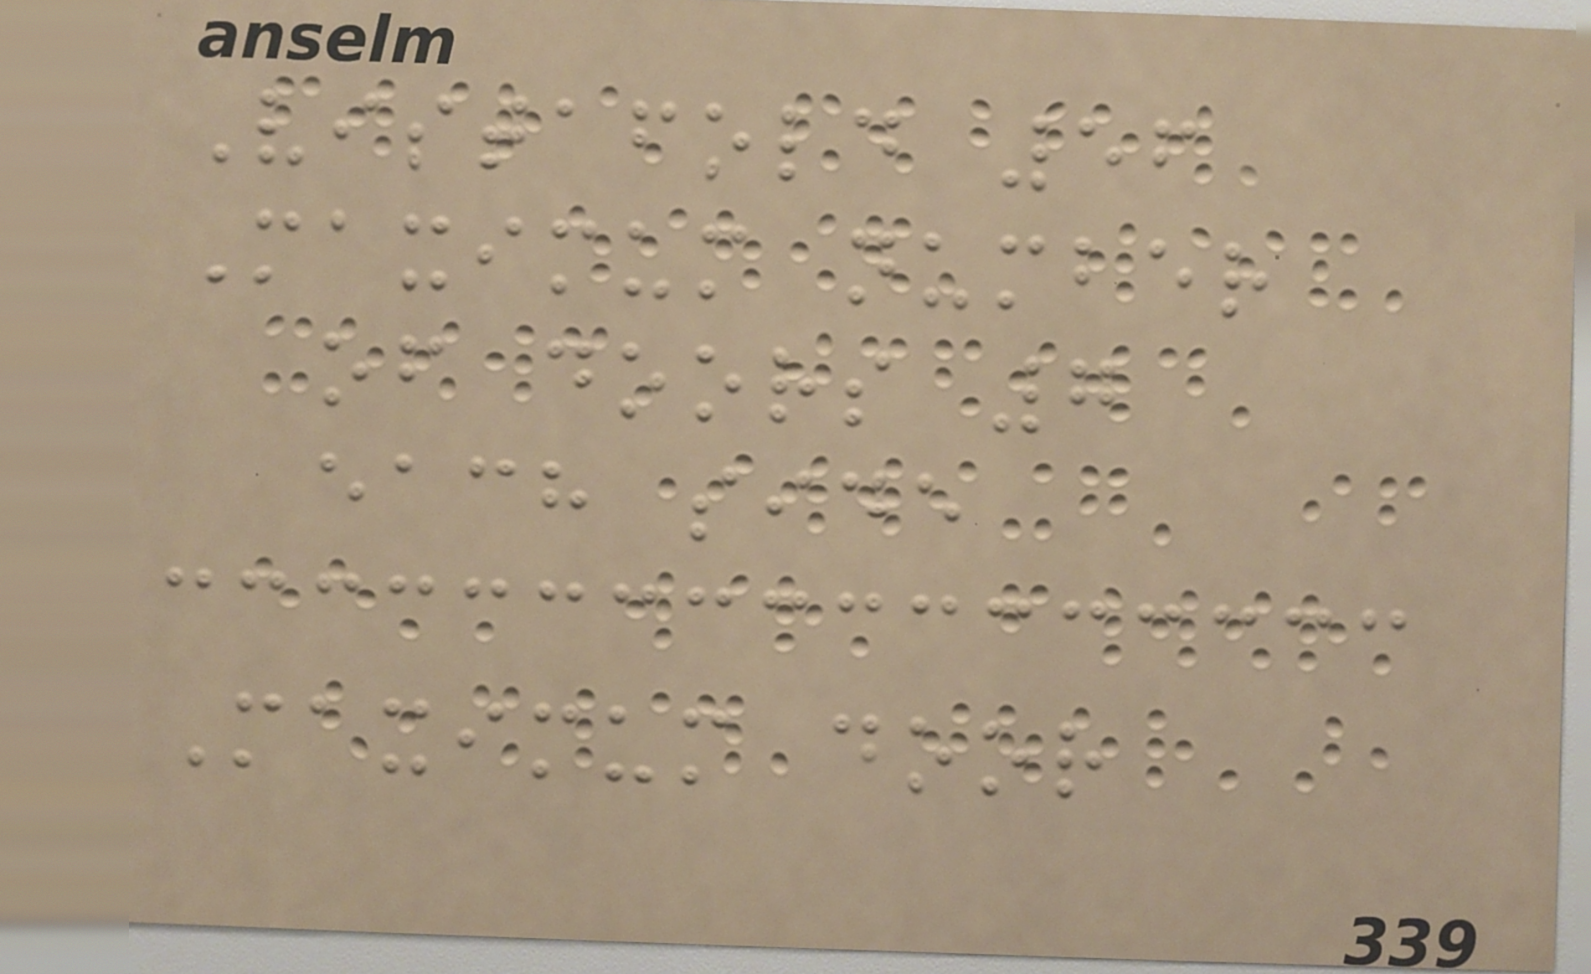Vistafold 56
Maximum number
of doors 7
each side
Maximum door
